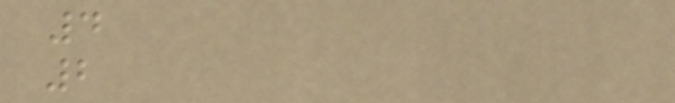4
2
